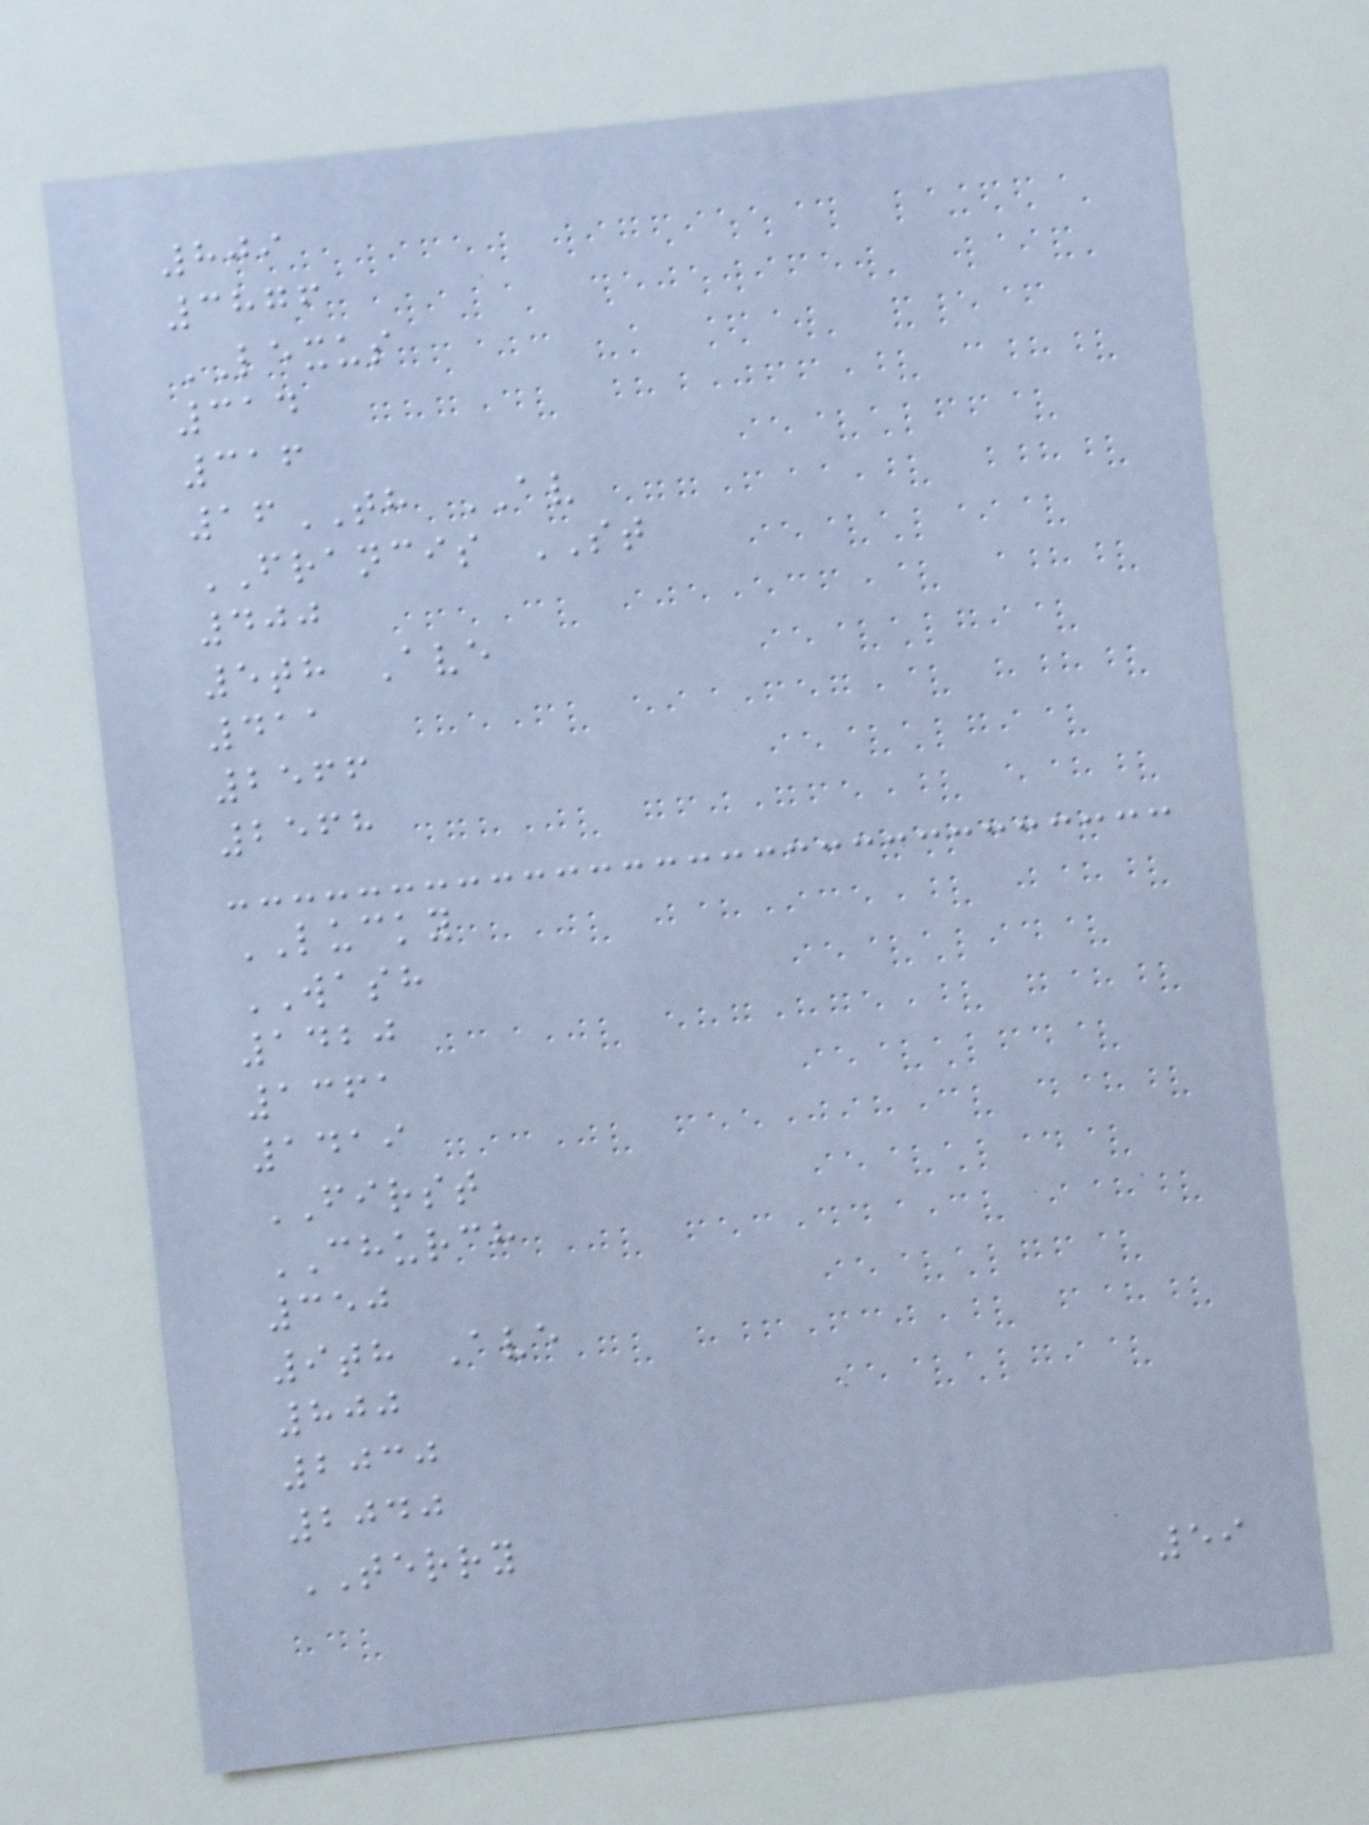809
3876
LEXUS
314
316
16TH AV
FRANCIS ST
400
5th Ave
411
2566
2568
LUCKY
WASH
1420
1361
1419
FIRST
CHURCH
350
9th Ave
800
2030
2040
TERRY
59
